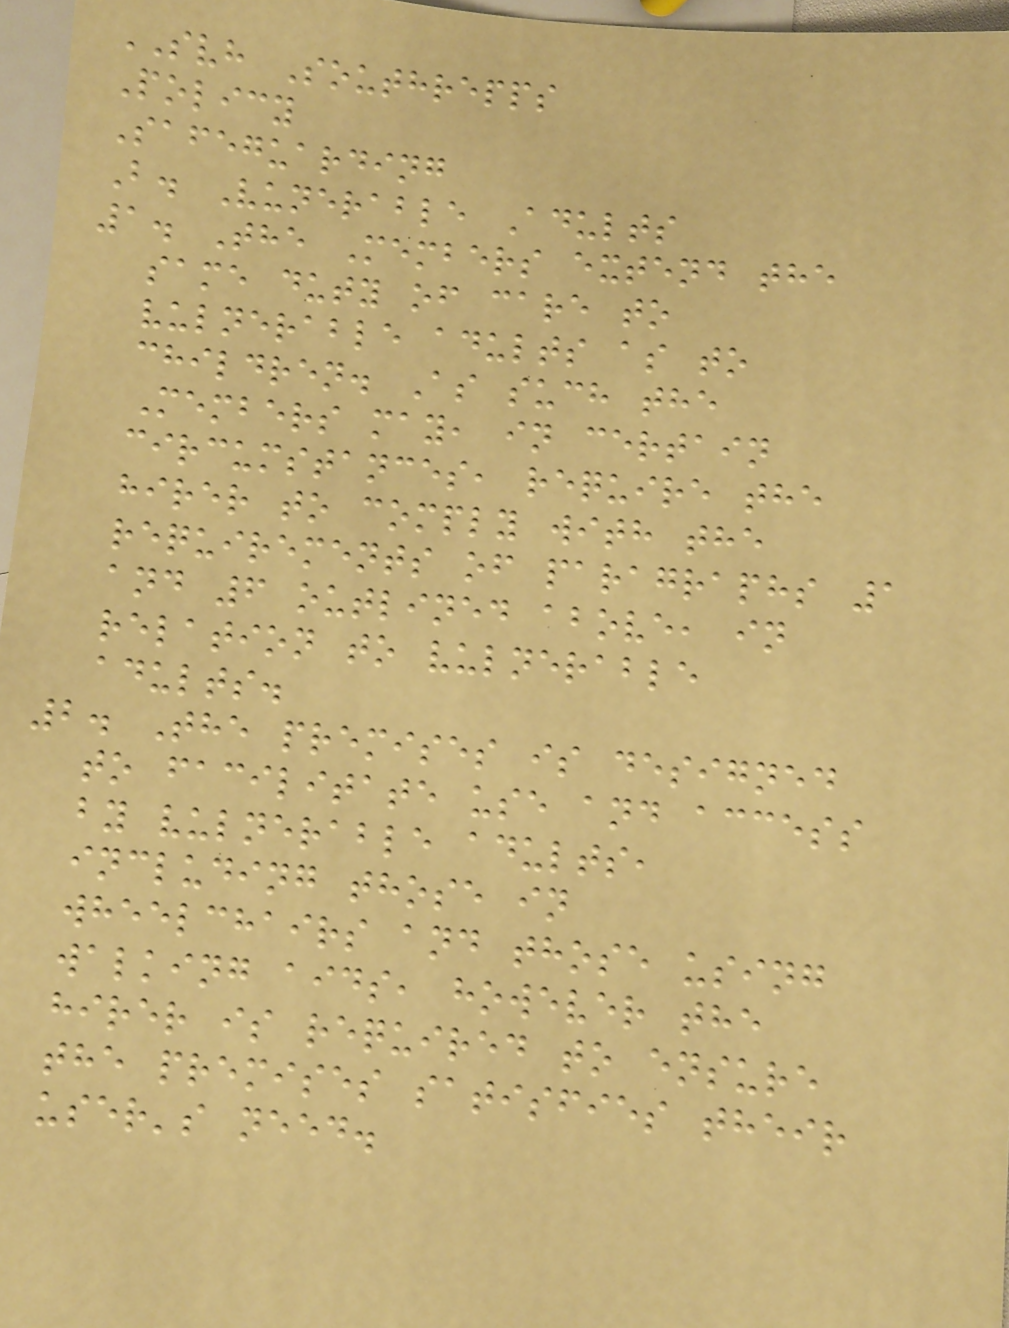SVH Southrepps
Policy
Safeguarding
B. Vunerable Adults
1. The Members extend the
same duty of care to
vulnerable adults as to
children. As such the
Members may, in certain
circumstances, require the
hirer to comply with the
requirements of paragraphs 1
and 6 outlined above, in
relation to vulnerable
adults.
2. The premises is designed
to facilitate use and access
by vulnerable adults,
including those in
wheelchairs and those using
walking aids, however the
hirer is required to ensure
the premises satisfies their
user's need.
